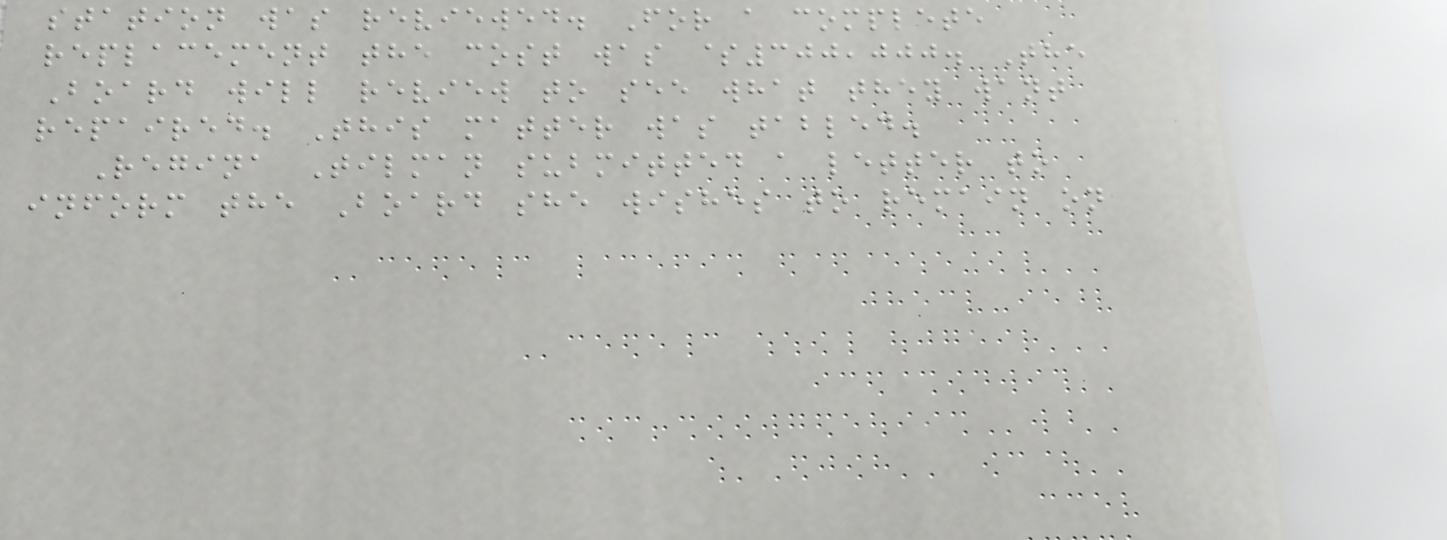station was reviewed. For a complete
replacement the cost was $300,000. The
Board will review to see what they want
repaired. This matter was tabled.
Regina Tilman submitted a letter to
inform the Board she wishes to remain on
